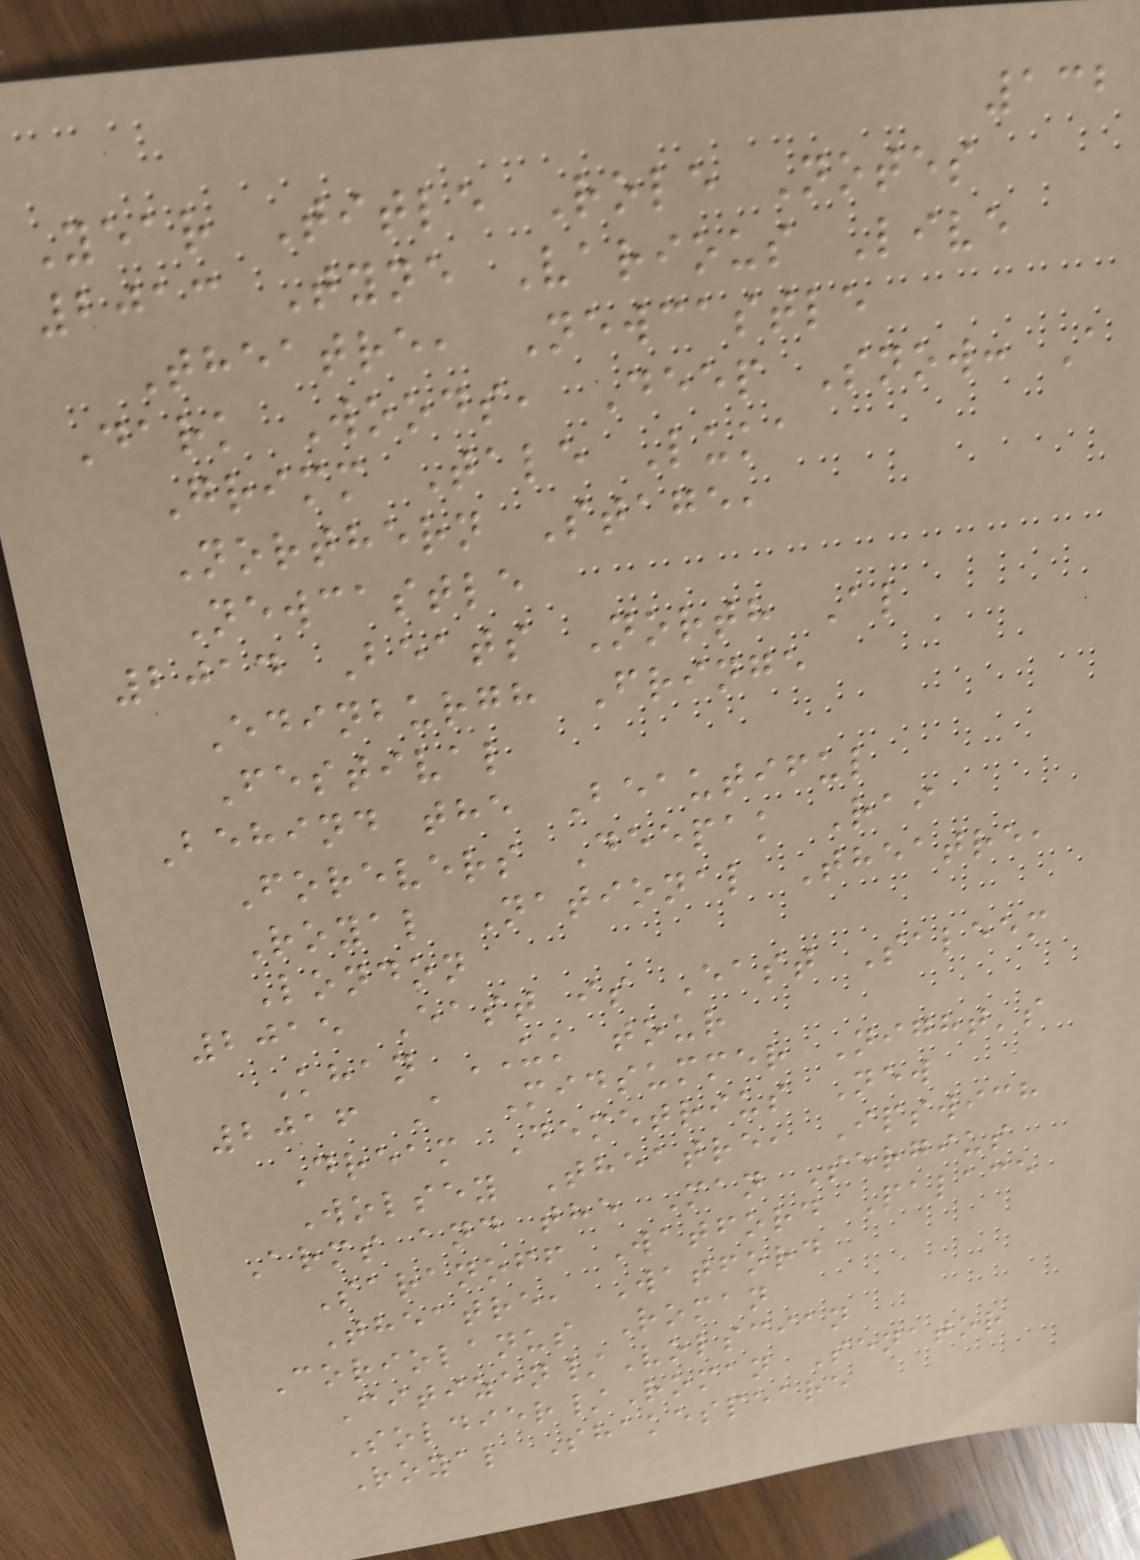132
Year Title Role Notes
2013 Tyne Various Live
Theatre, Newcastle
Dark Woods, Deep Snow: A
Grimm Tale Luka
Northern Stage,
Newcastle
2014 Beats North Al
Edinburgh Fringe
Festival
Behind the Beautiful
Forevers Deepak Rai
Royal National Theatre,
London
2015 East is East Saleem
Khan UK tour
2016 A Midsummer Night's
Dream Demetrius New
Wolsey Theatre, Ipswich
Arms and the Man Sergius
Saranoff Watford Palace
Theatre, Watford
Coriolanus Roman
Citizen/Volscian
Soldier/Roman Senator
Royal Shakespeare
